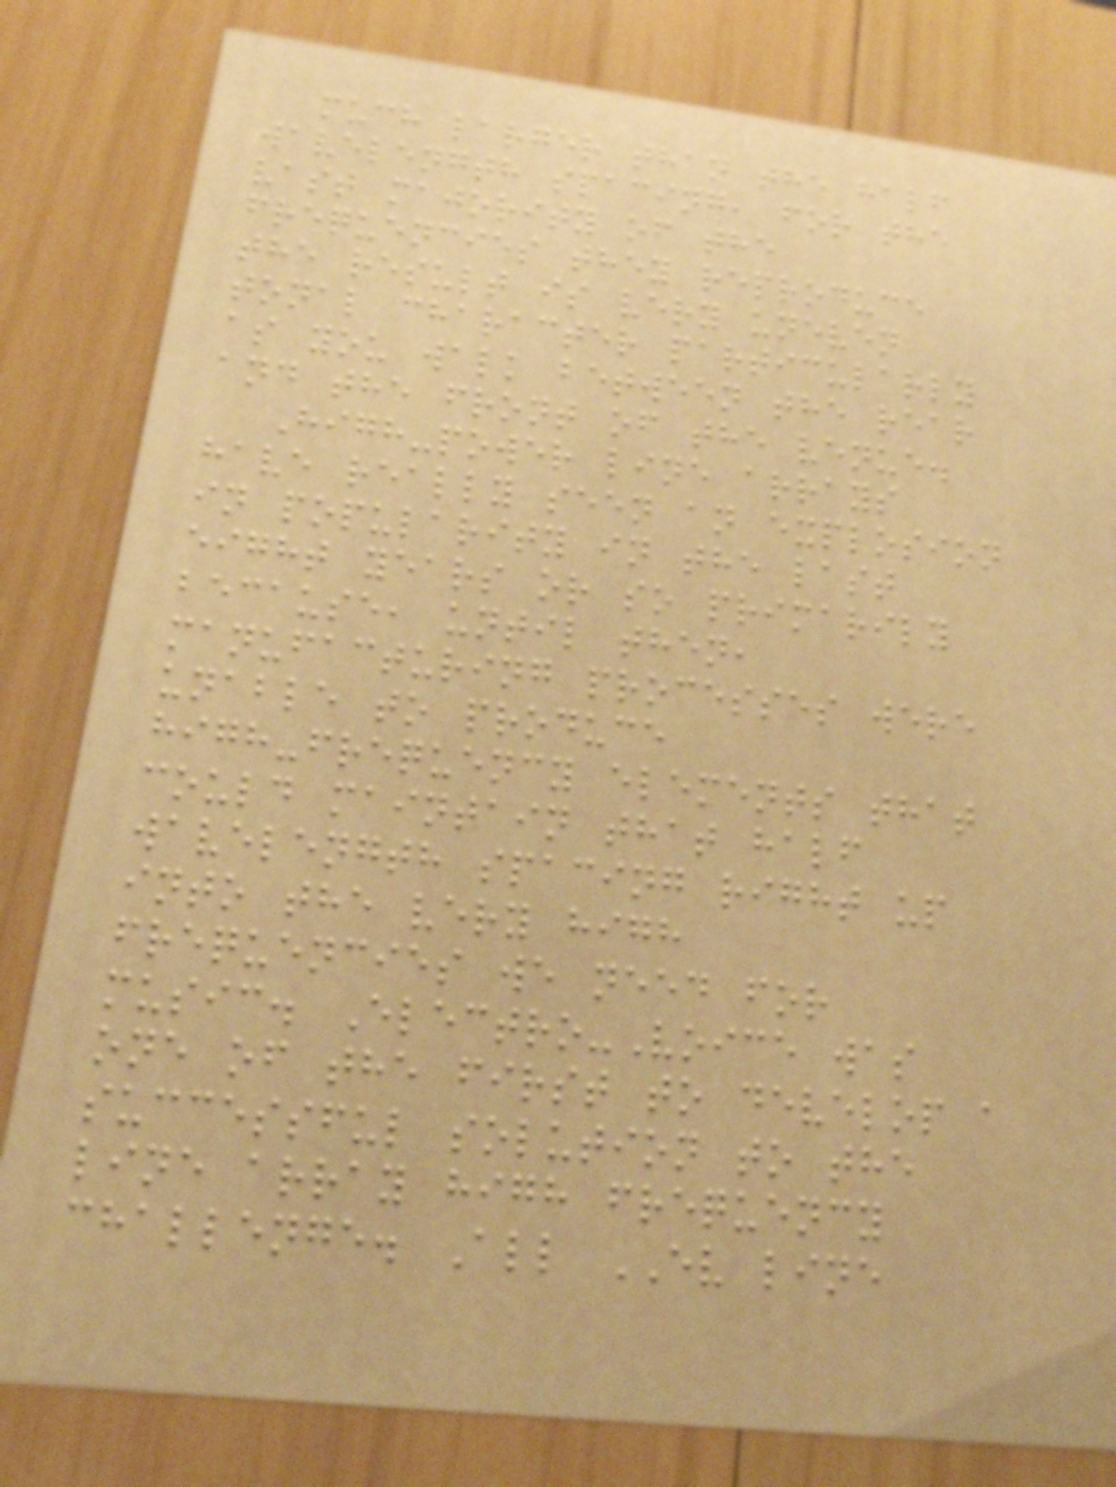much larger than the half
wavelength spacing, for the
vast majority of the
frequencies they reproduce
the result is very uneven
tonal character particularly
as you walk between the rear
and the front of the venue.
High-power line arrays
have really seen an explosion
in popularity in the last
eight years or so primarily
because, until then,
manufacturing processes were
unable to produce
high-frequency elements that
could maintain that half
wavelength spacing right up
into the very high
frequencies we need for
music. Electro-Voice was
one of the first to develop a
successful solution to the
line array high frequency
challenge. All EV line
